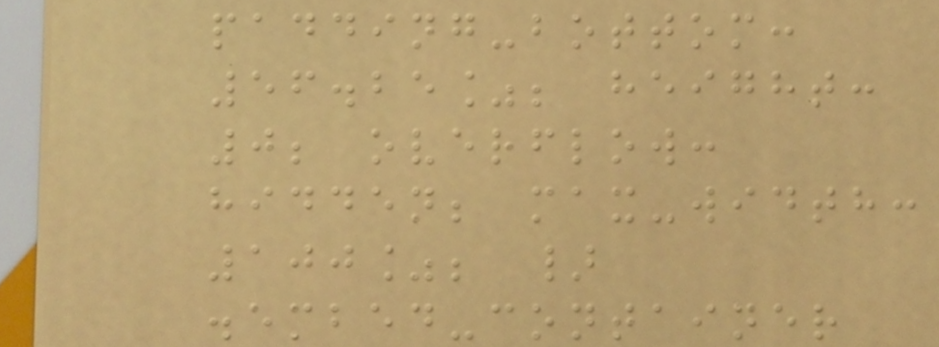padding-bottom:
56.25%; height:
0; overflow:
hidden; max-width:
100%; }
.embed-container
